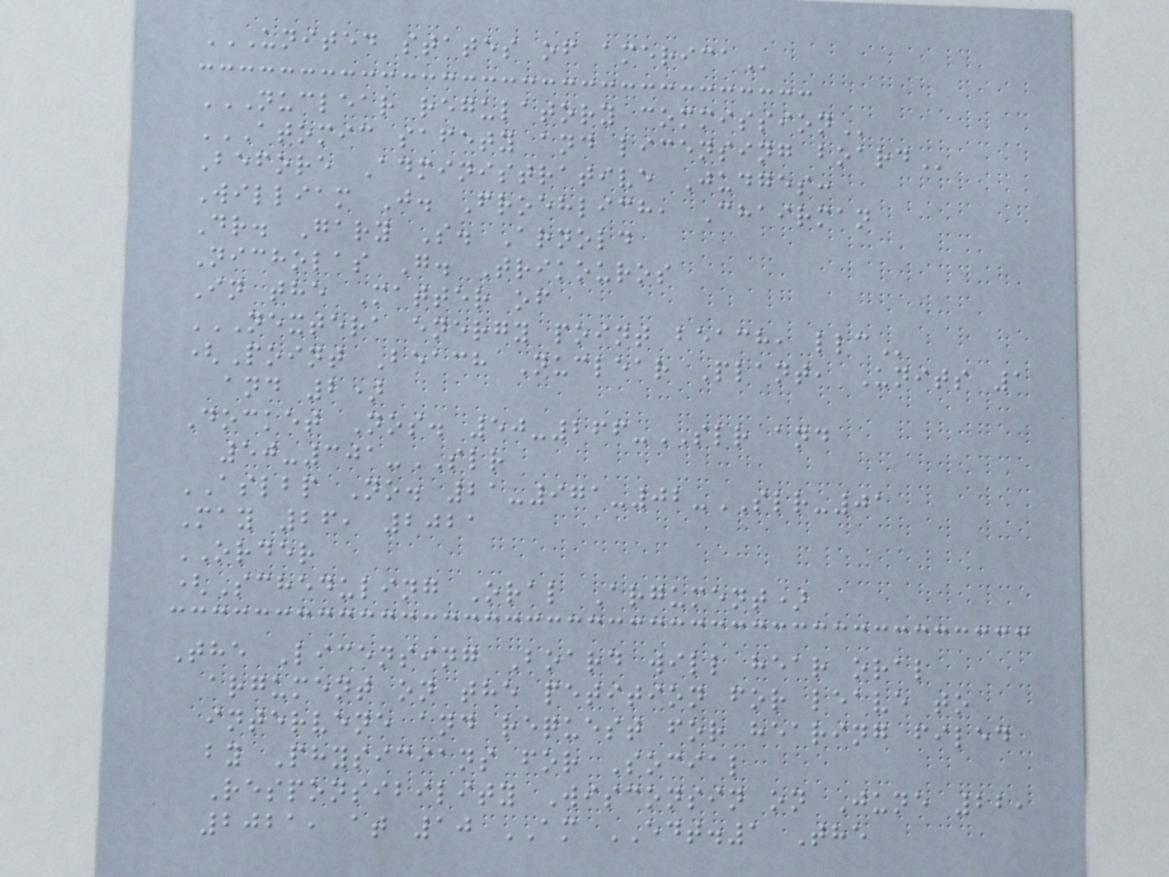UNITED STATES OF AMERICA
NUCLEAR REGULATORY COMMISSION
ATOMIC SAFETY AND LICENSING BOARD
Before Administrative Judges:
William J. Froehlich, Chairman
Dr. Gary S. Arnold
Nicholas G. Trikouros
In the Matter of
NEXTERA ENERGY POINT BEACH, LLC
(Point Beach Nuclear Plant, Units 1
and 2)
Docket Nos. 50-266-SLR and
50-301-SLR
ASLBP No. 21-971-02-SLR-01
May 26, 2021
ORDER
(Scheduling Oral Argument)
The Licensing Board will hear oral
argument on the petition for leave to
intervene and request for hearing filed
by Physicians for Social
Responsibility Wisconsin on June 22,
2021, at 10 AM EDT.1 The
